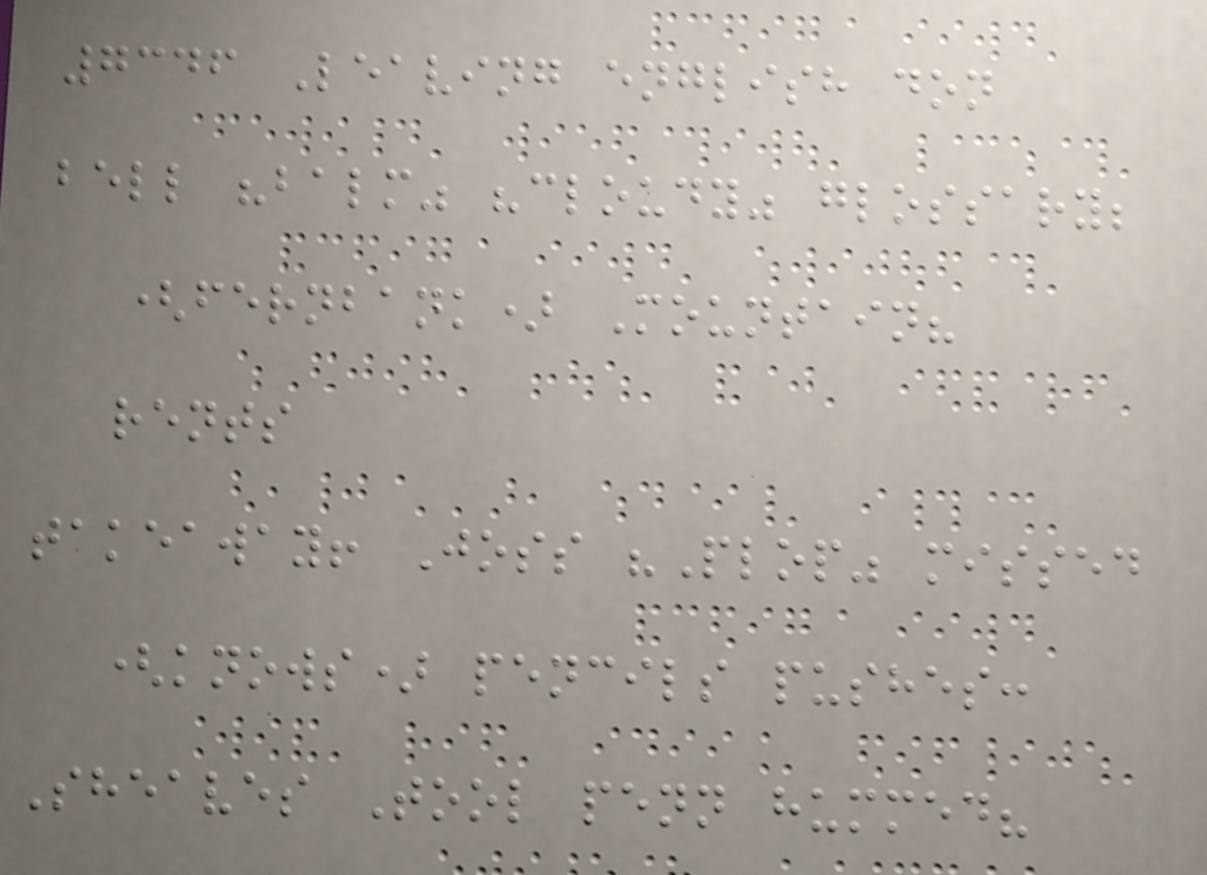7346 Leaving english don
bell "balm" "cloudy" glossary;
(fernbank) Mountain?
rents
takeaway! Joss "Plop" missed
(knows) pencils pushes:
Sheaves Tool penn hummed?
